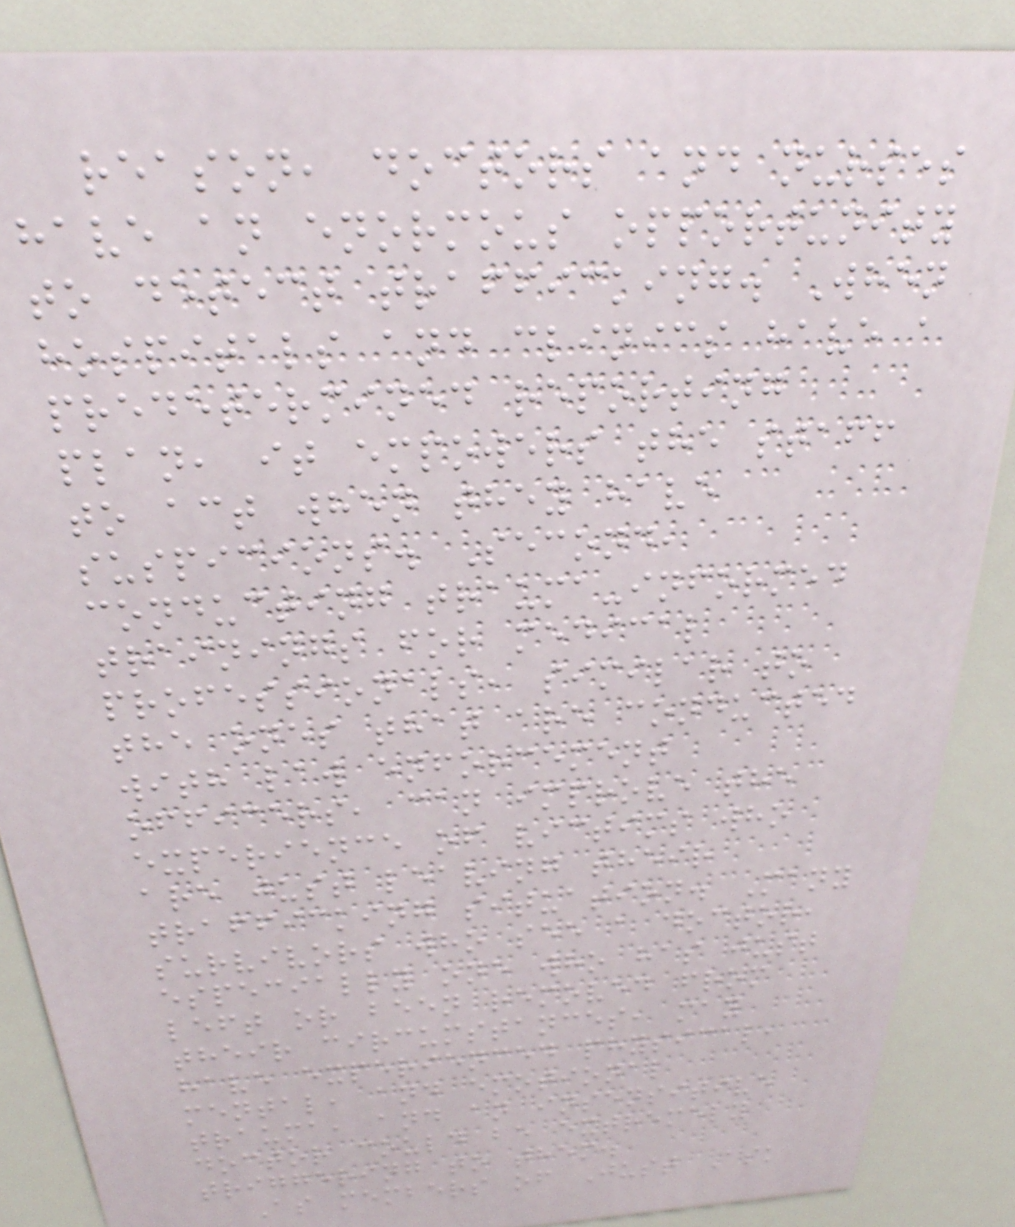reason, doctors and nurses
have an enormous opportunity
to detect trafficking. When
hospitals and clinics have a
predetermined reporting
plan, it empowers the staff
to act when they have
suspicions. Second,
conducting trauma-informed
trainings for medical
professionals, similar to
the ones that are conducted
with law enforcement
officers, can improve the
experience of victims who
are just leaving their
trafficking situation. Many
survivors who see a doctor,
especially one who has just
left or been removed from
their circumstances, may
have experienced physical,
mental, and emotional
trauma, and an insensitive
doctor could be extremely
triggering to them.
As members of Just Ask
